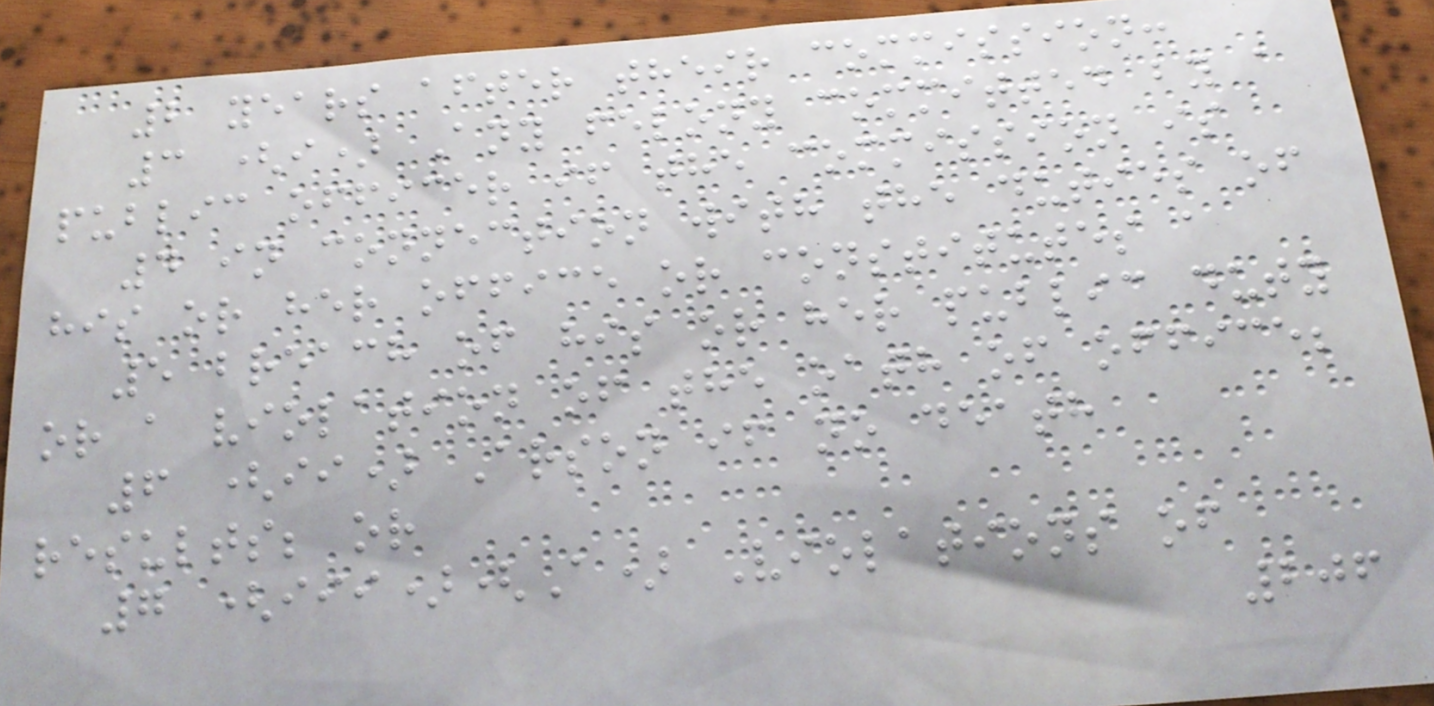2 years after their commission:
3 (i) Any felony committed by a
public officer if the commission is
4 in connection with the duties of
his or her office or constitutes a
5 breach of his or her public duty
or a violation of the oath of office;
6 (ii) Arson if no death
results; or
7 (iii)(A) Violations of
206
